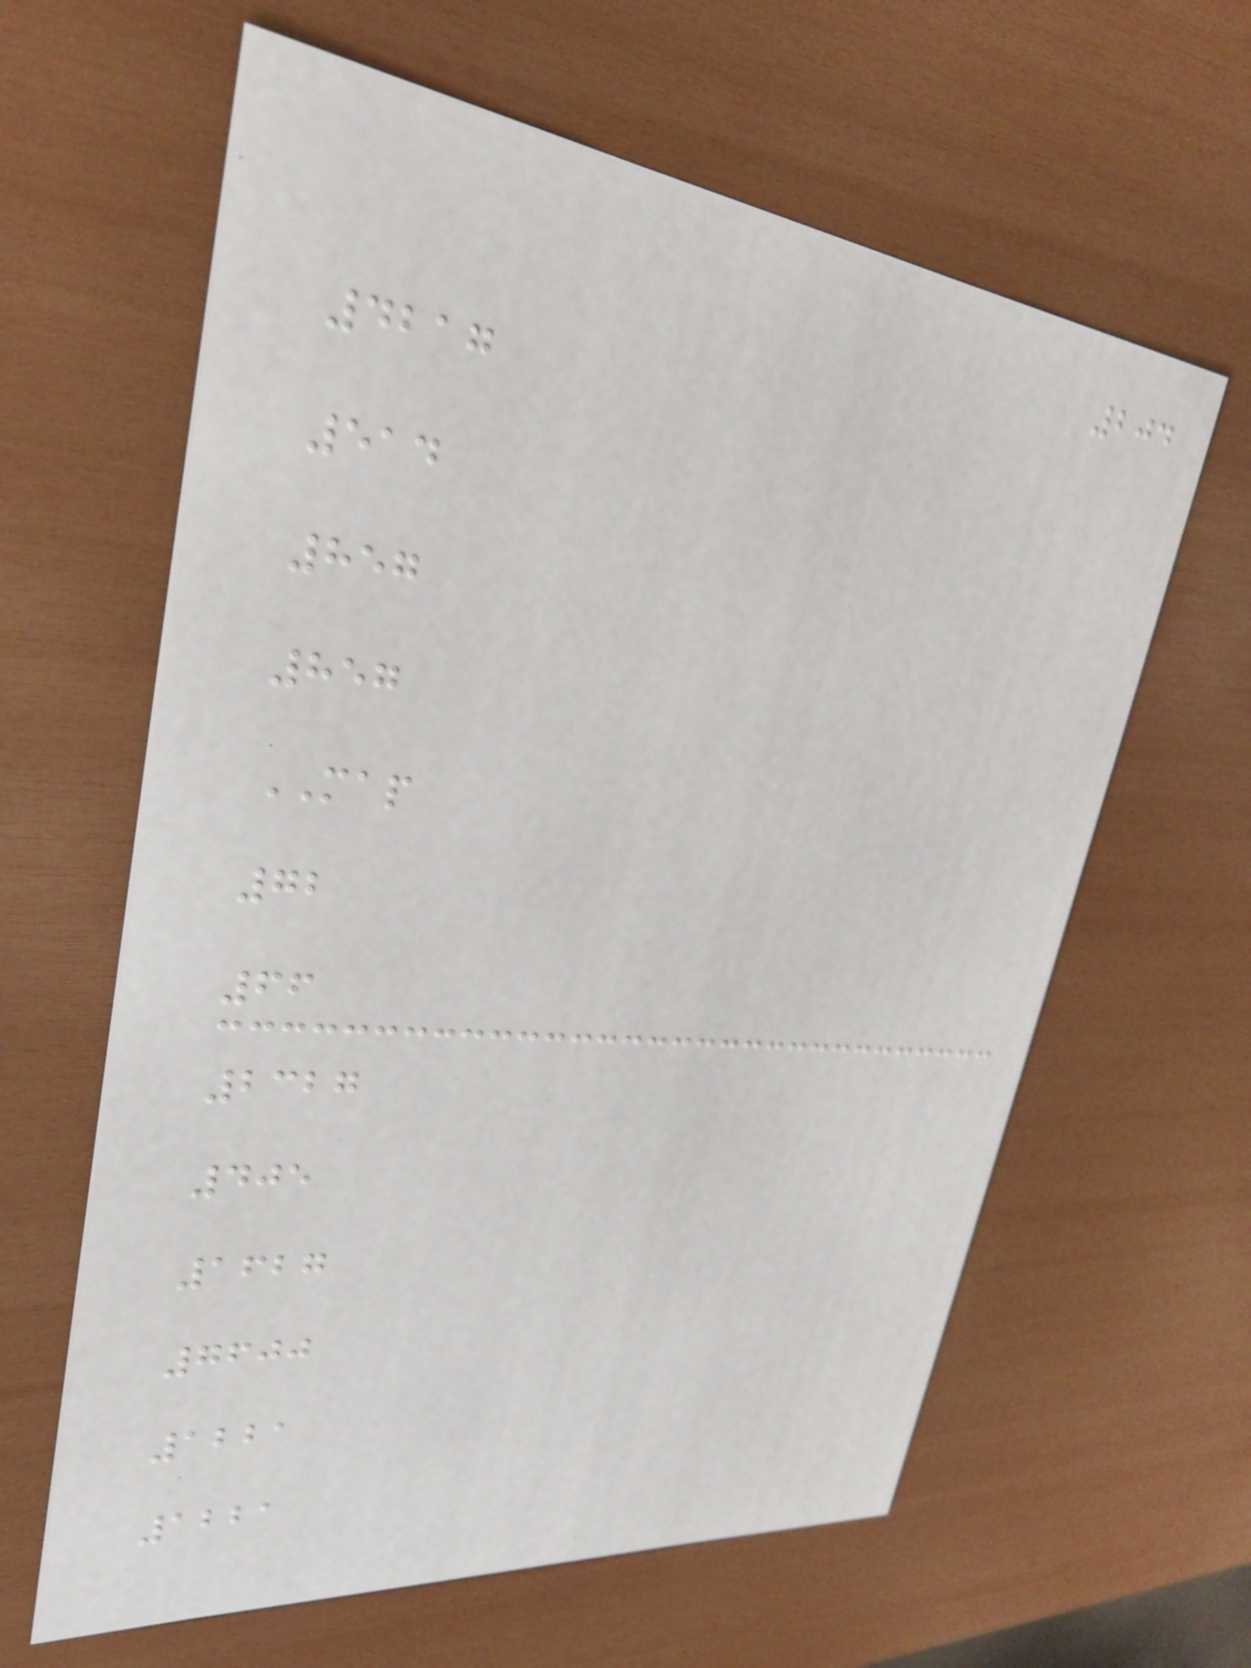204
4217
514
857
857
MAP
72
66
2327
405
1627
7600
1221
1221
